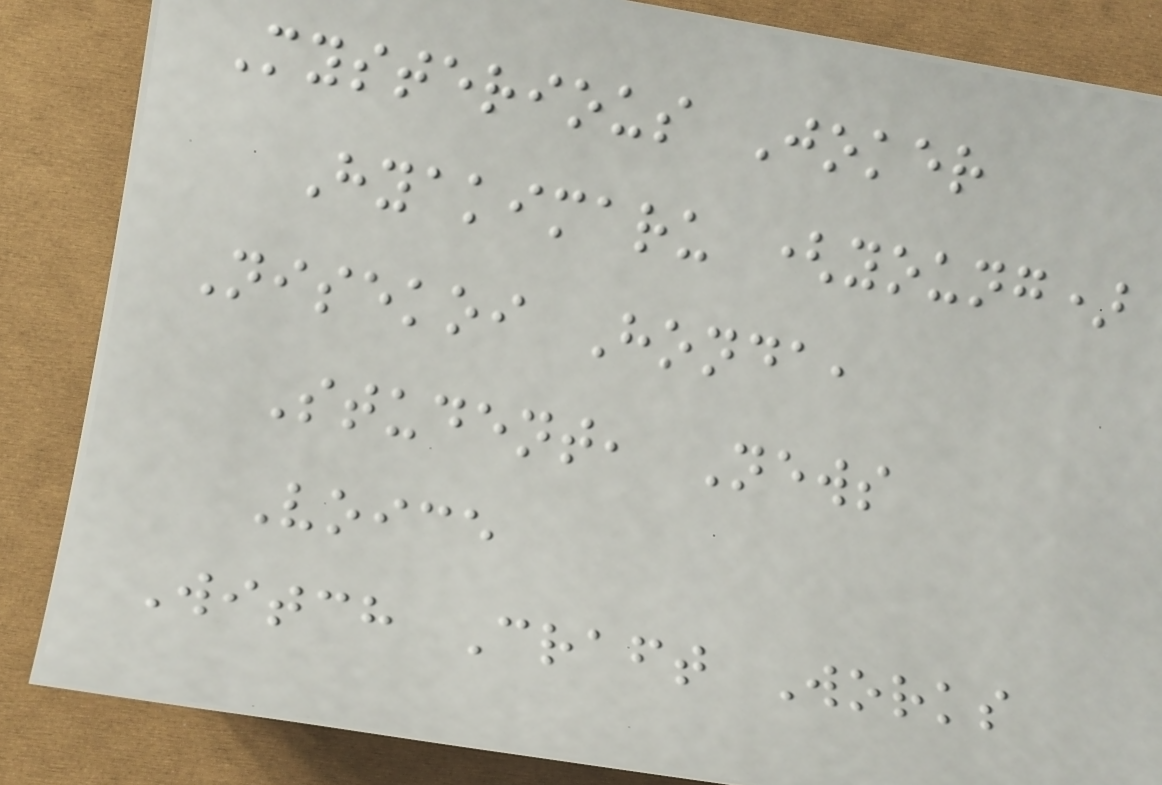Mysterious Joker
Hyakimaru (young)
Nisekoi Honda,
Student, News
Voice
Witch Craft Works
